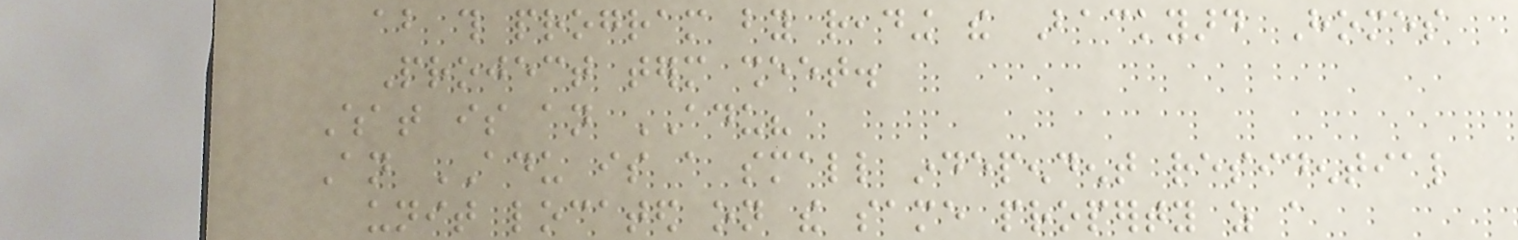about this program by reading the Backyard Homes
Project term sheet.
What is an ADU?
An ADU is a small independent residential
unit located on the same property as a
